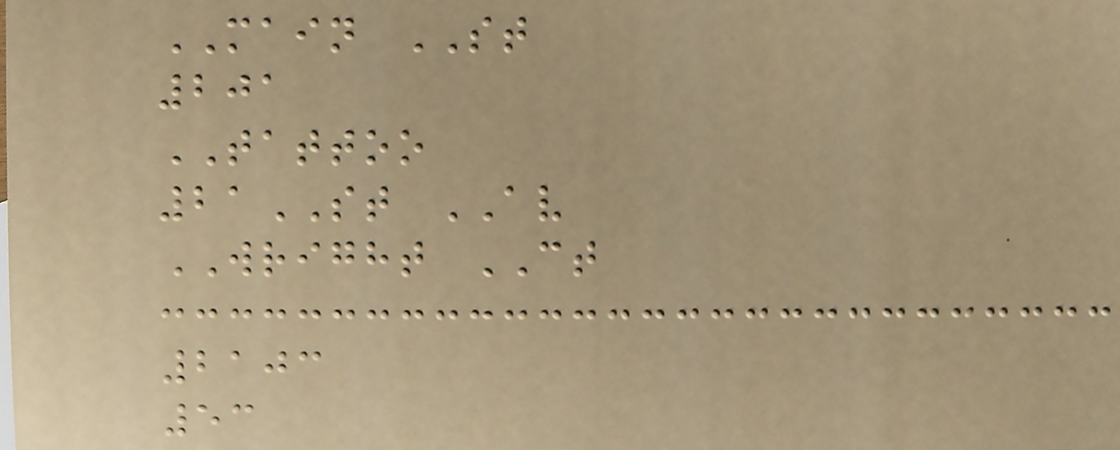MAIN ST
201
TATTOO
21ST AV
WRIGHT CT
2103
53
